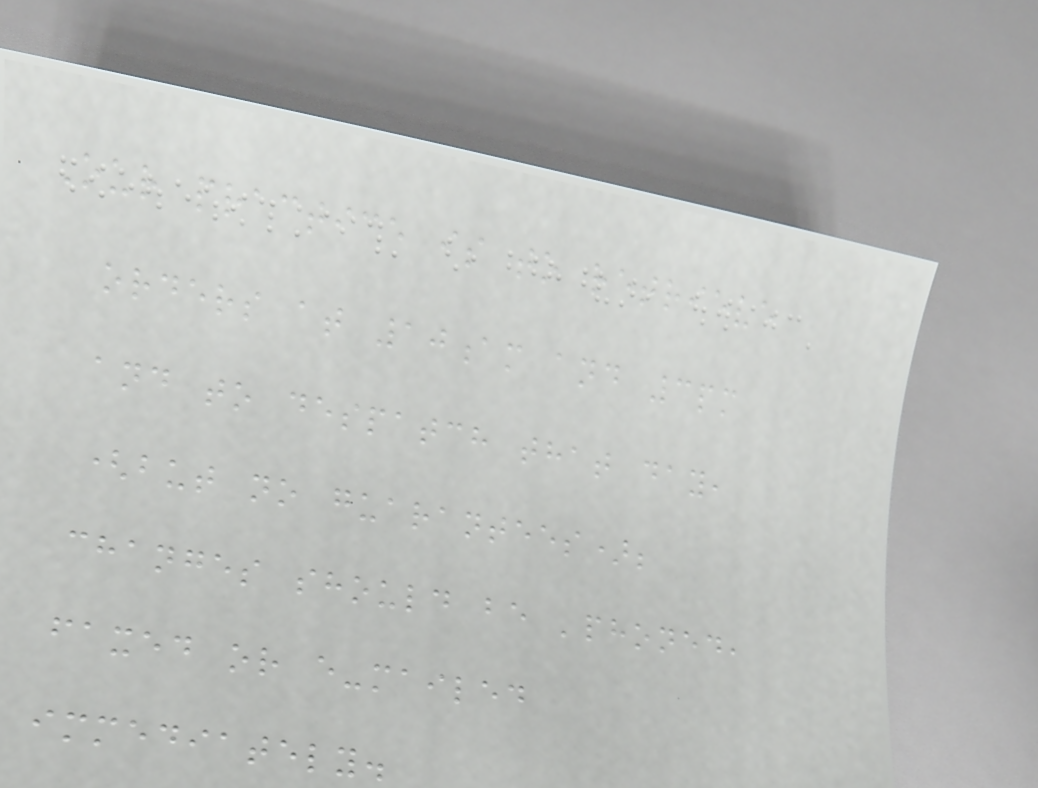Our practice is to retrieve
orders at 10am and 3pm
and to despatch that day,
(but no guarantees);
changes should be 'phoned,
faxed or e-mailed
immediately.
